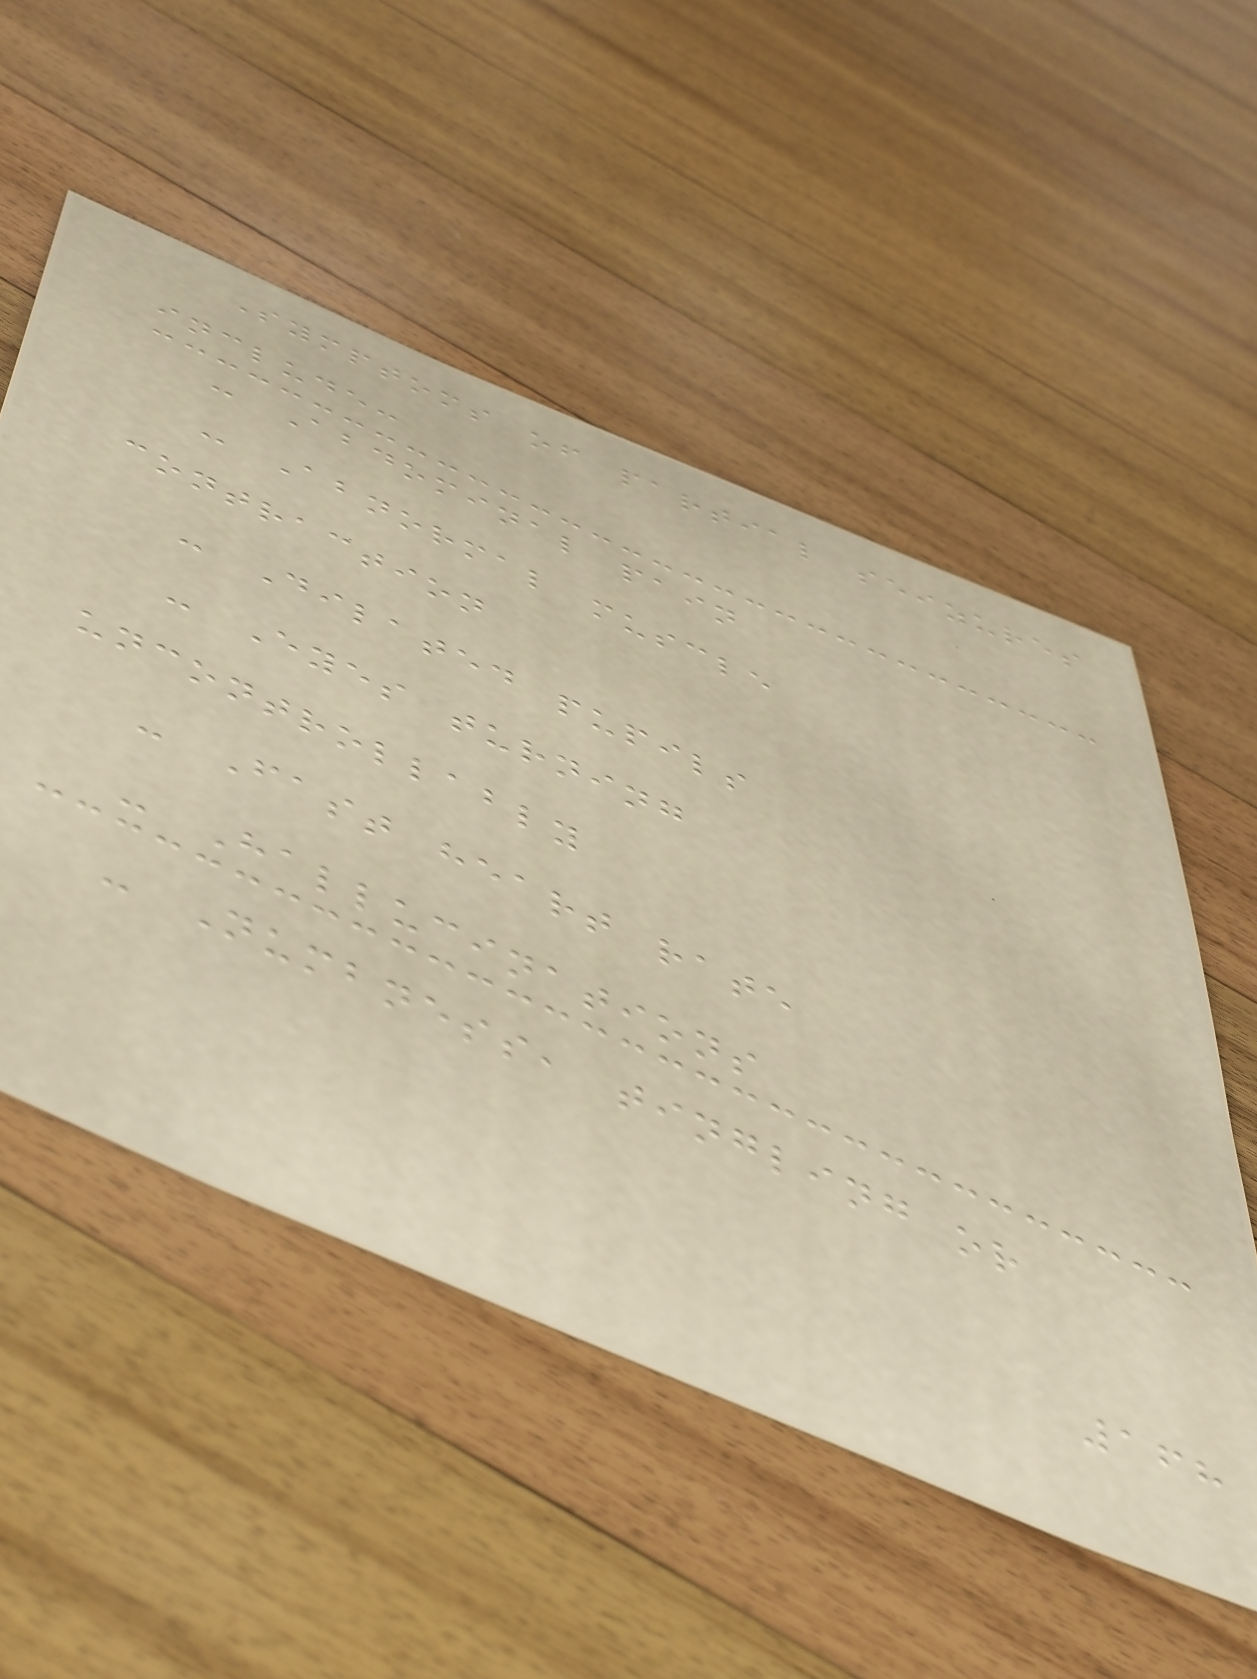Symptoms of partial seizures
include:
- Abdominal pain
- Abnormal muscle
contraction
- Dilated pupils
- Eyes turning
uncontrollably
- Fast heart rate
- Hallucinations
- Numbness, tingling or
168
